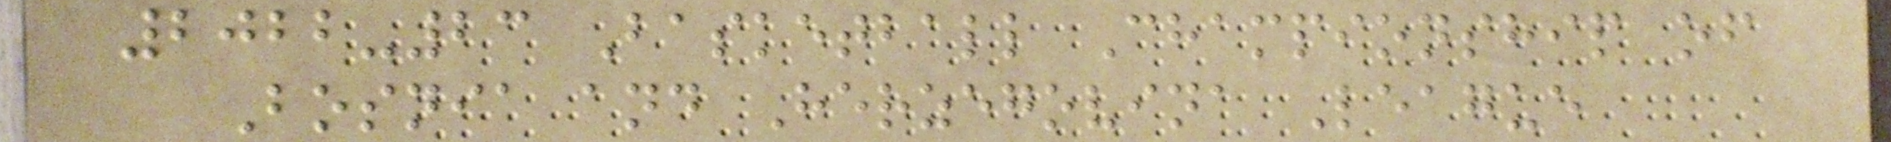2022-23 Basketball Championship of
Bosnia and Herzegovina League
